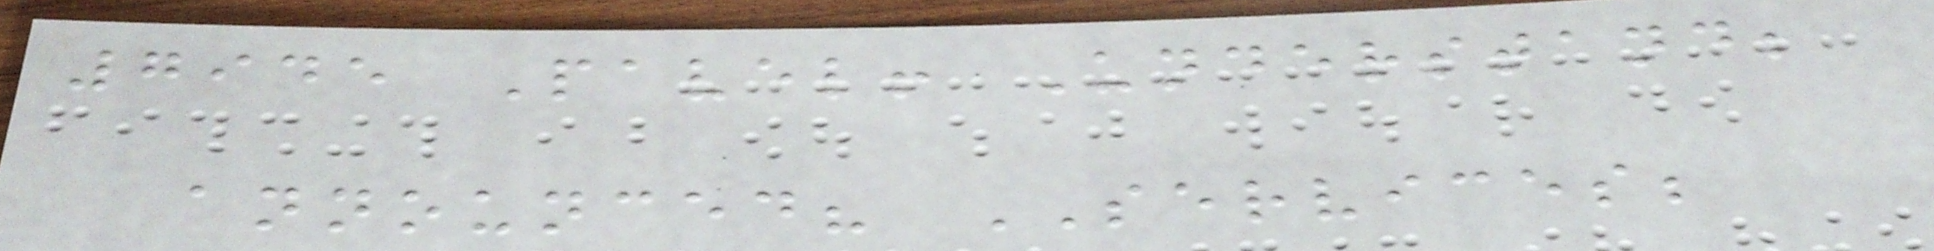7945 Pavel! Understand;
announced? SERVICES;
